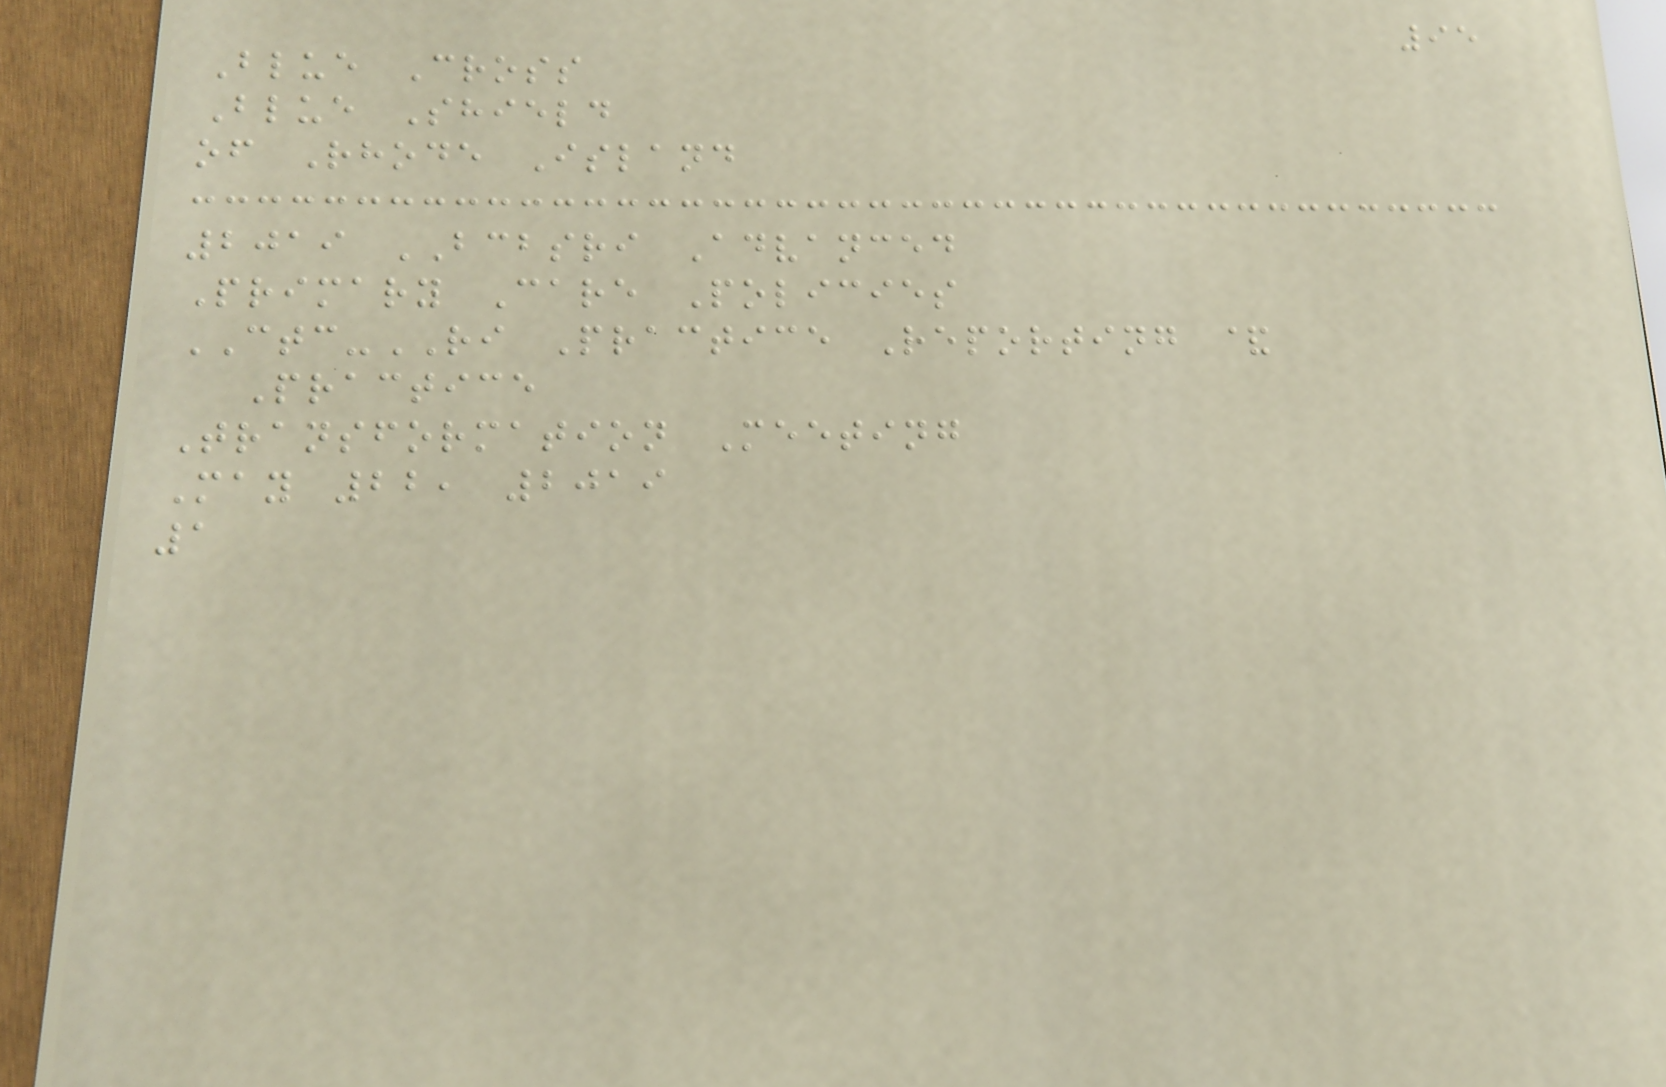95
Blue Cross
Blue Shield
of Rhode Island
2019 BCBSRI Advanced
Primary Care Policies
CTC-RI Practice Reporting &
Practice
Transformation Meeting
May 22, 2019
1
